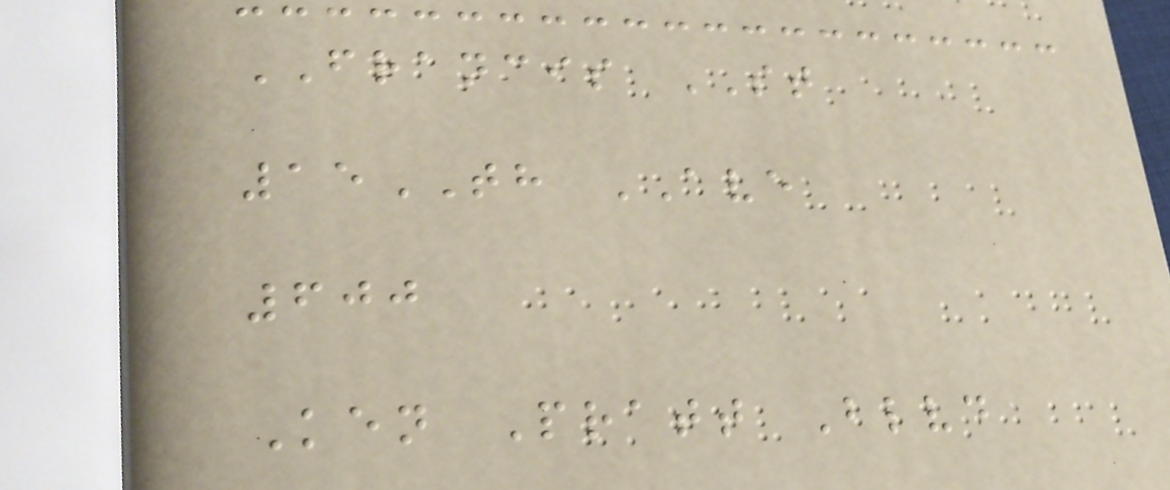FRANCIS ST
15TH AVE
600
Ken Pratt Blvd
